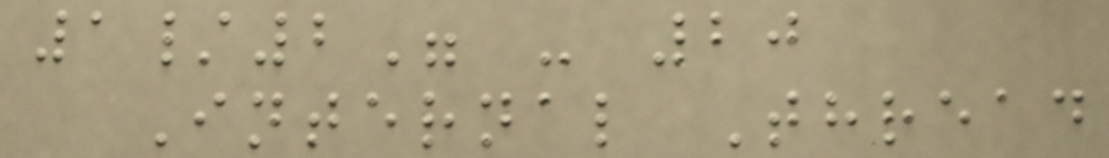1/2" - 20
Internal Thread
